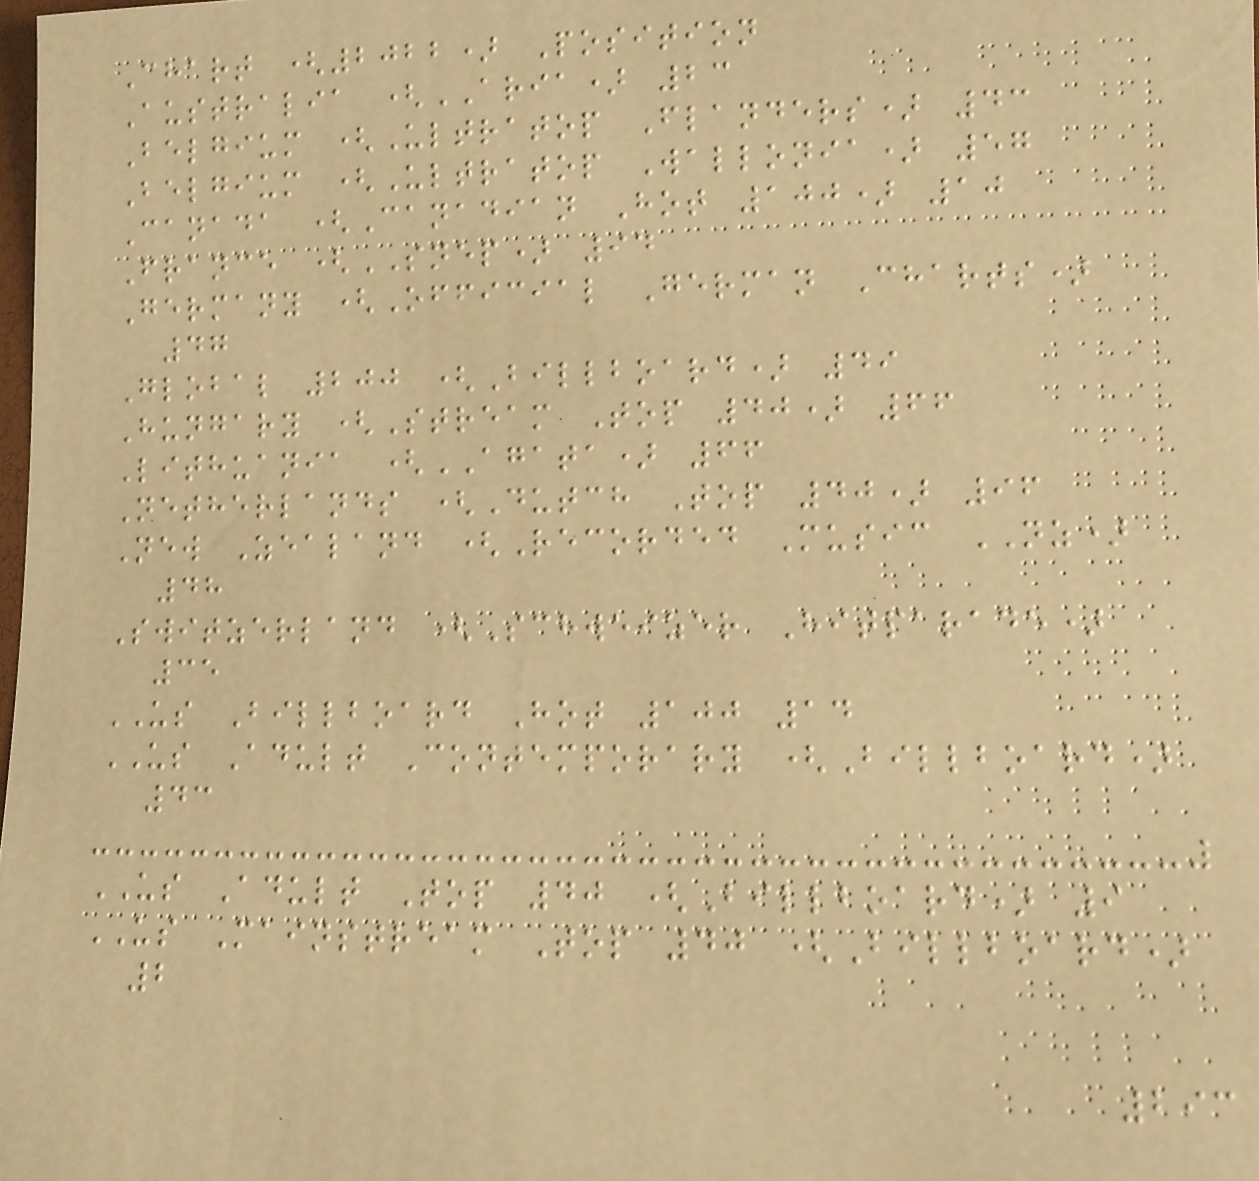Chart (2022) Position
Australia (ARIA) 23
Belgium (Ultratop Flanders) 43
Belgium (Ultratop Wallonia) 57
Canada (Canadian Hot 100) 10
France (SNEP) 94
Germany (Official German Charts)
47
Global 200 (Billboard) 49
Hungary (Stream Top 40) 66
Lithuania (AGATA) 66
Netherlands (Dutch Top 40) 96
New Zealand (Recorded Music NZ)
48
Switzerland (Schweizer Hitparade)
35
US Billboard Hot 100 14
US Adult Contemporary (Billboard)
43
US Adult Top 40 (Billboard) 9
US Mainstream Top 40 (Billboard)
2
293
